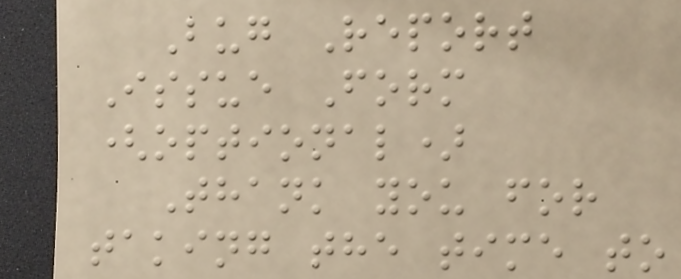Bug Report
Issue Form
(optional)
Thank you for
taking the time to
